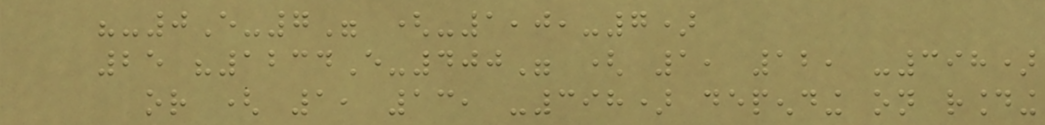"-0E-7" (-1,0,-7)
25 "1234E-400" ( 1, 12, -398)
or ( 1, 13, -398) depending on rounding
